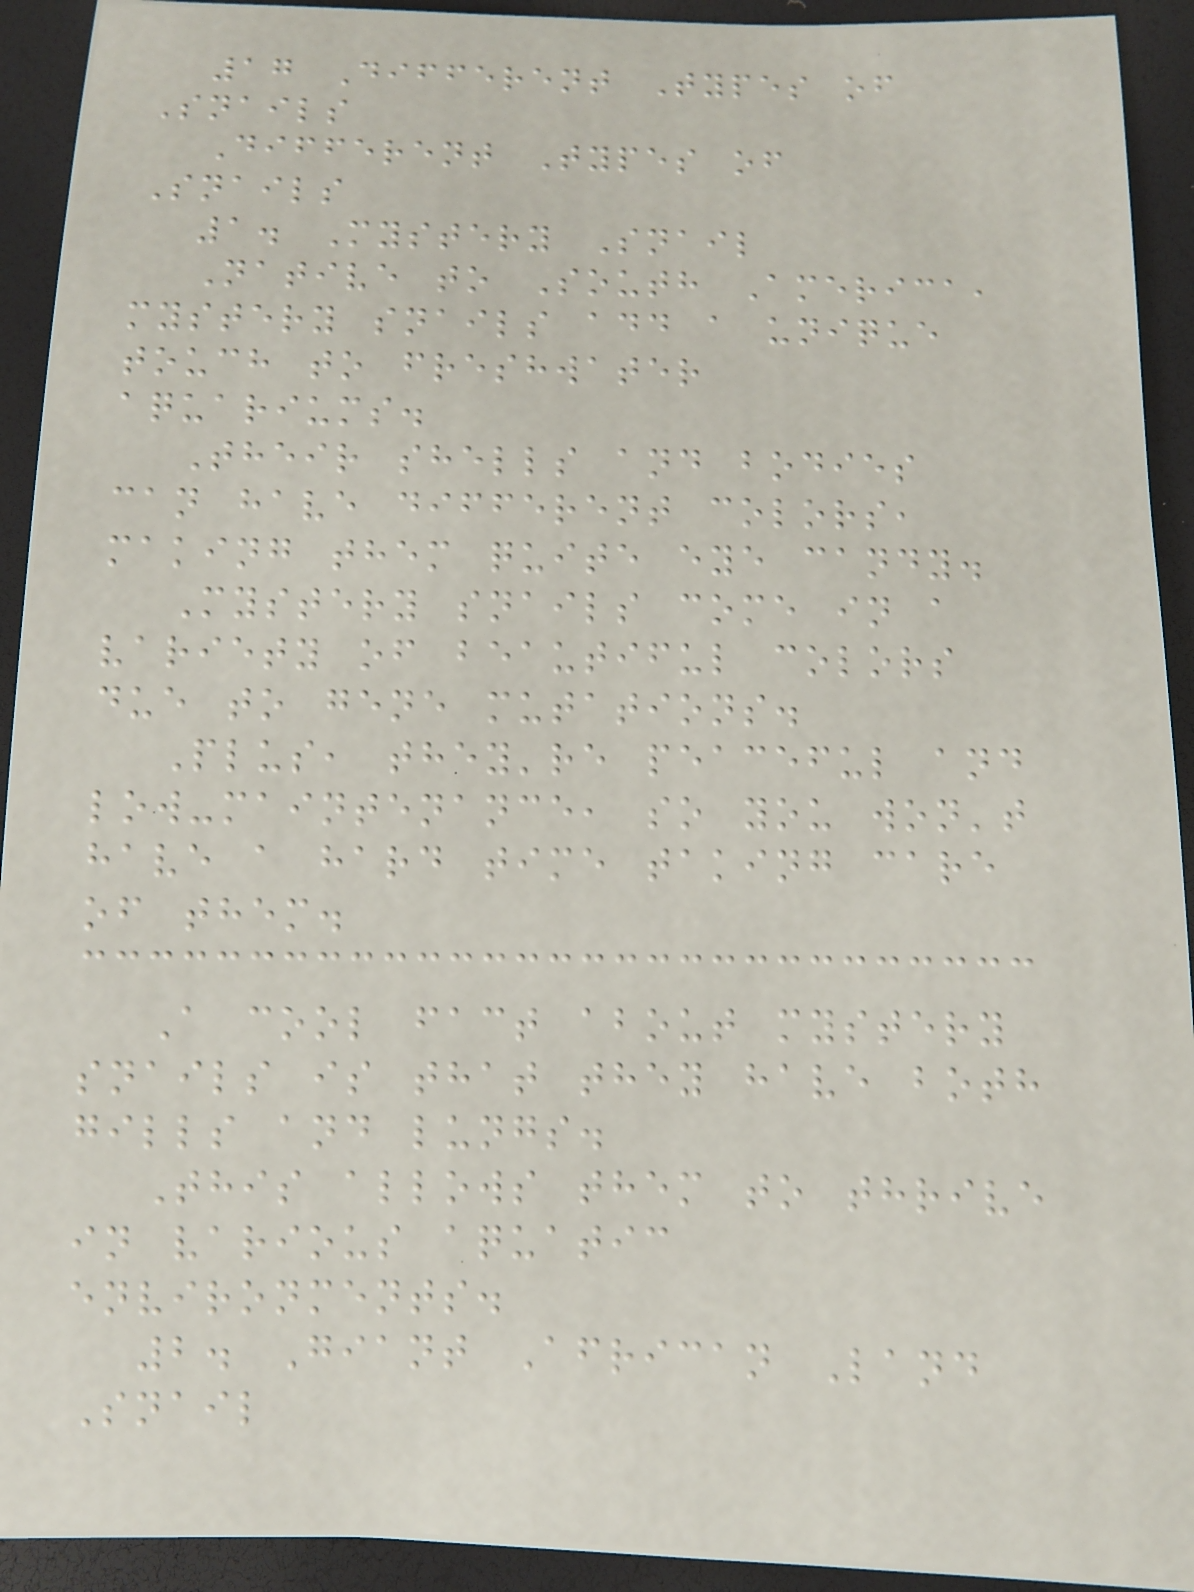17 Different Types of
Snails
Different Types of
Snails
1. Mystery Snail
Native to South America,
mystery snails add a unique
touch to freshwater
aquariums.
Their shells and bodies
can have different colors,
making them quite eye candy.
Mystery snails come in a
variety of beautiful colors
due to gene mutations.
Plus, they're peaceful and
low-maintenance, so you won't
have a hard time taking care
of them.
A cool fact about mystery
snails is that they have both
gills and lungs.
This allows them to thrive
in various aquatic
environments.
2. Giant African Land
Snail
